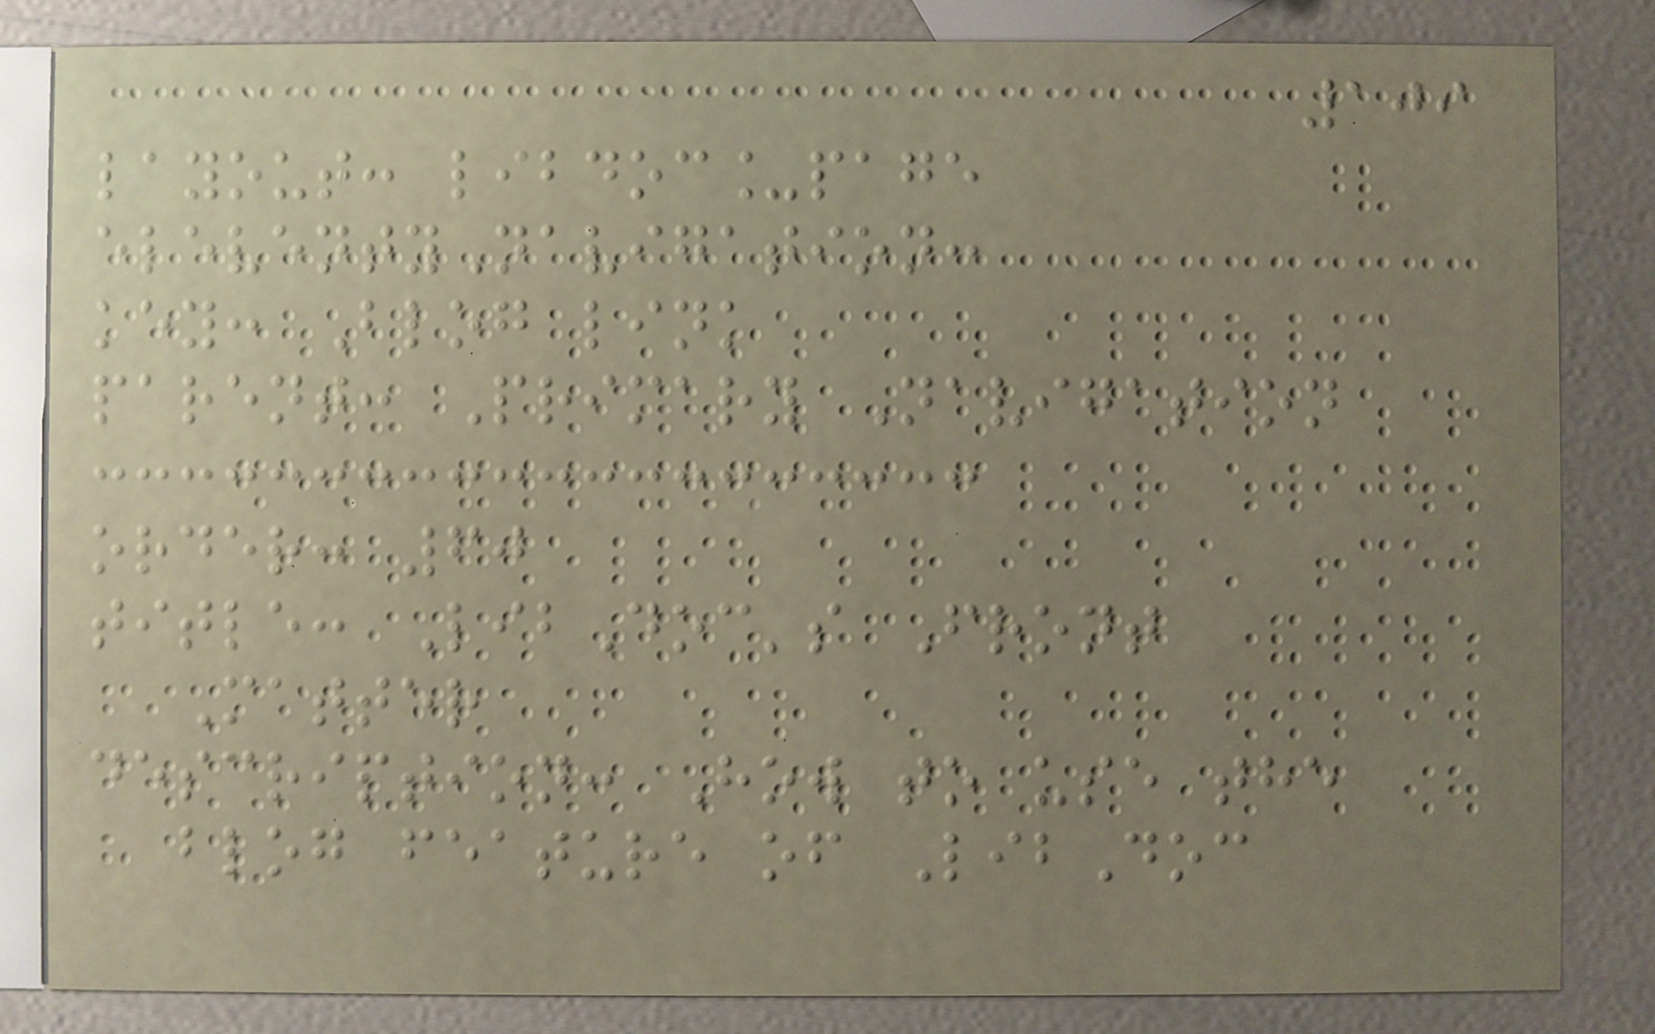109
layout: libdoc_page
eleventyNavigation:
key: Blog link
parent: Primary Navigation
order: 60
title: LibDoc's Front
Matter
description: How to use the
blog feature of LibDoc
